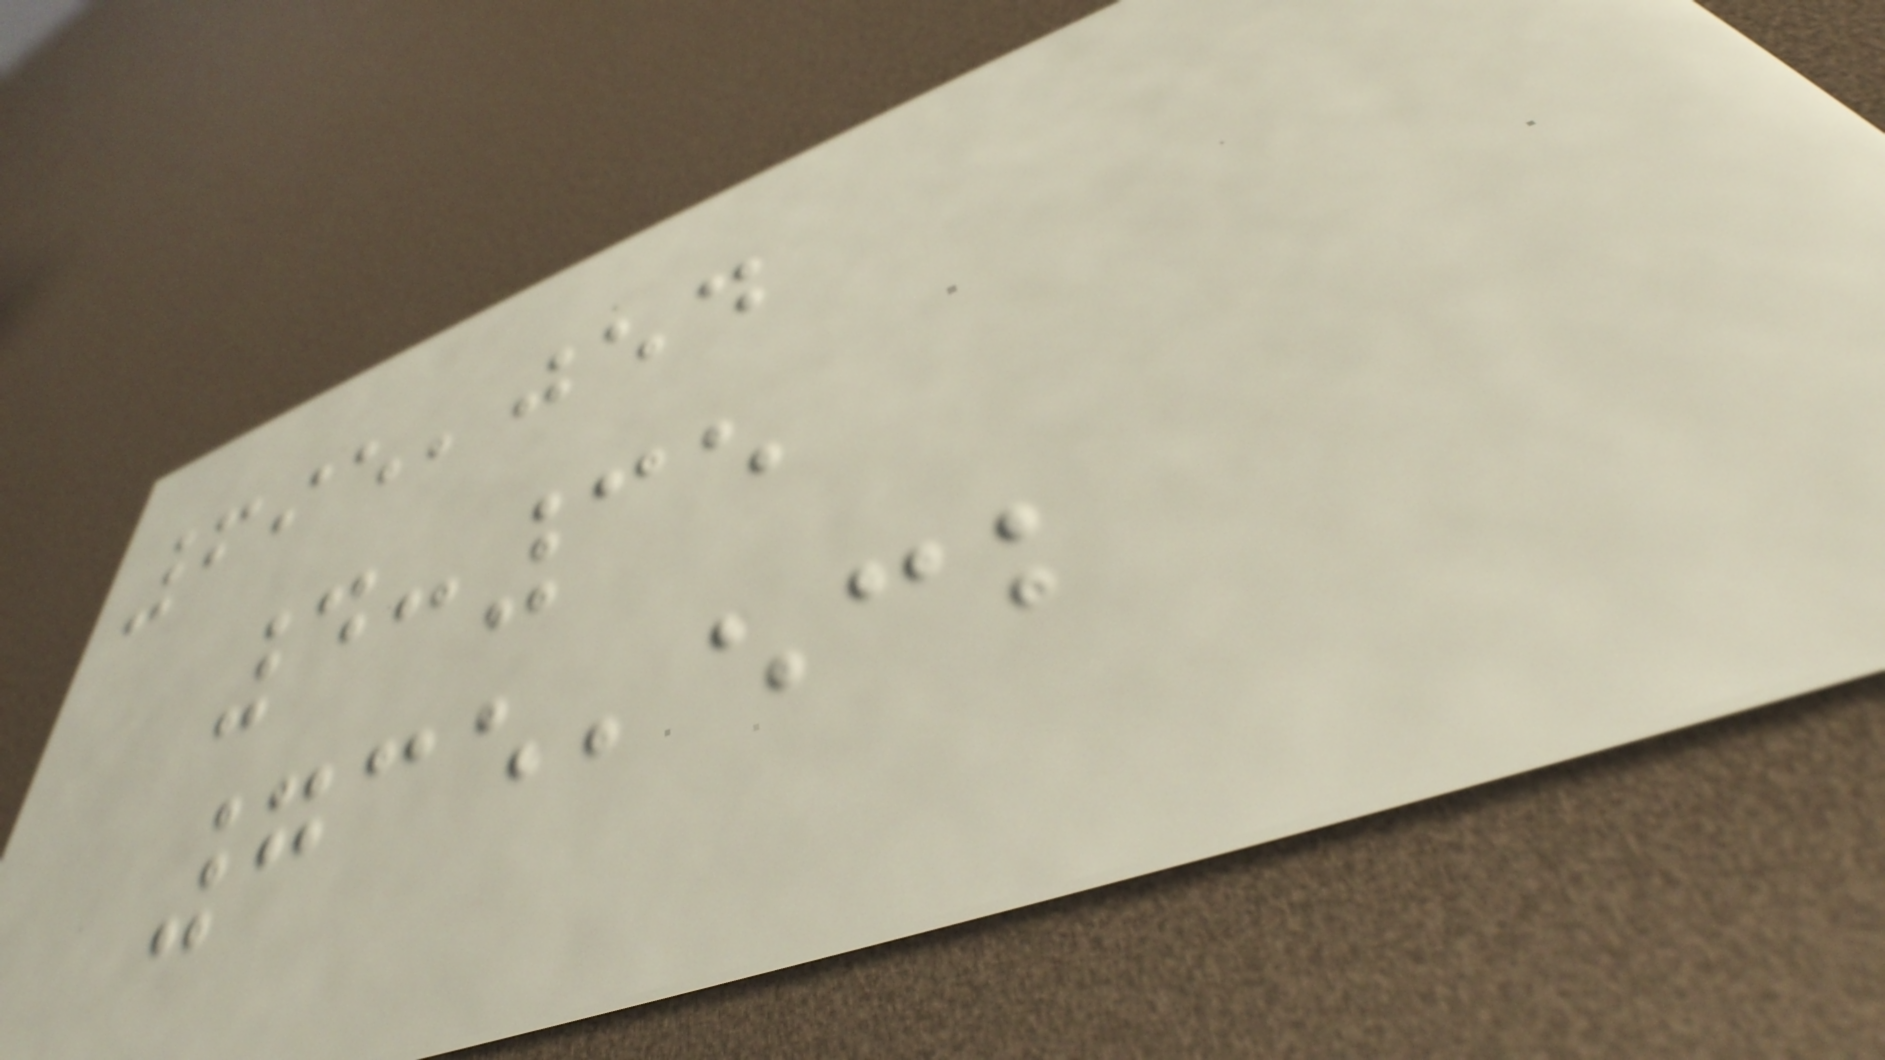695,054
4:35
735,532
